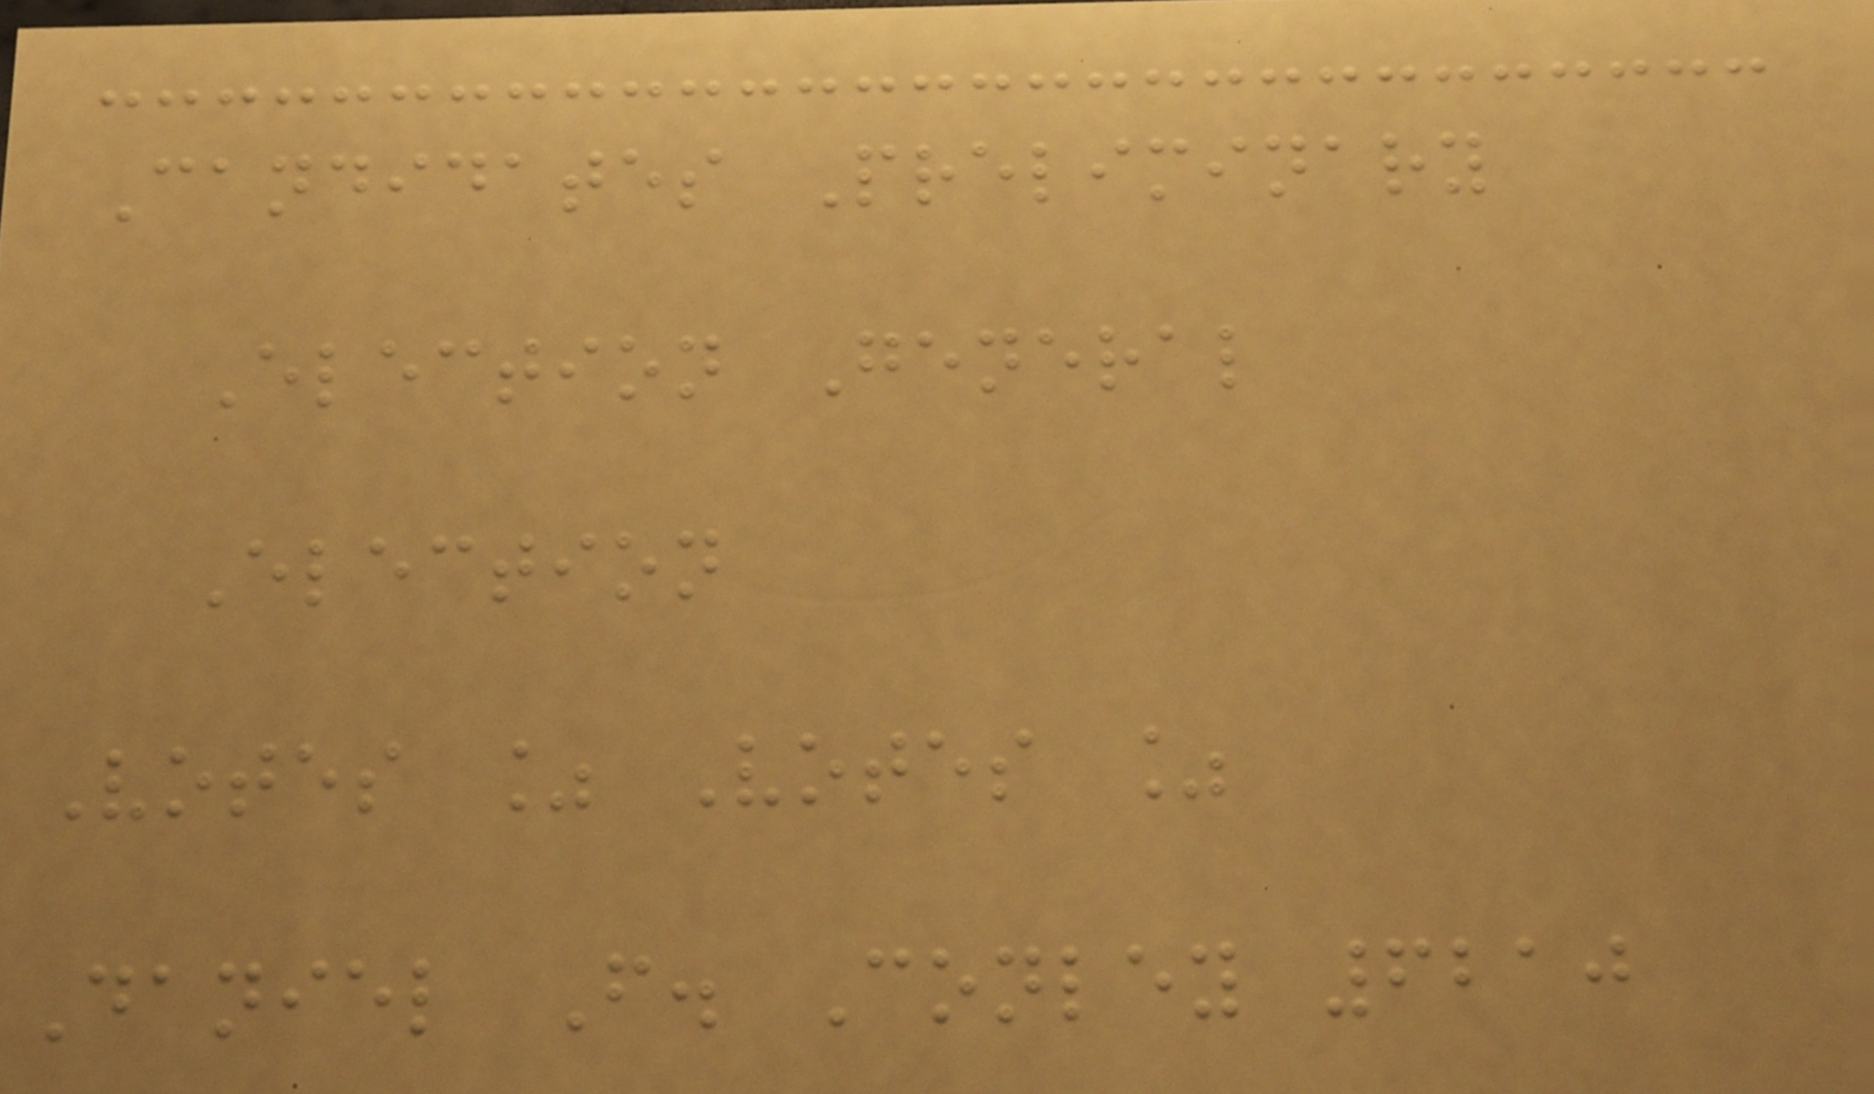Candidates Preliminary
Election General
Election
Votes % Votes %
Daniel F. Conley 6210
